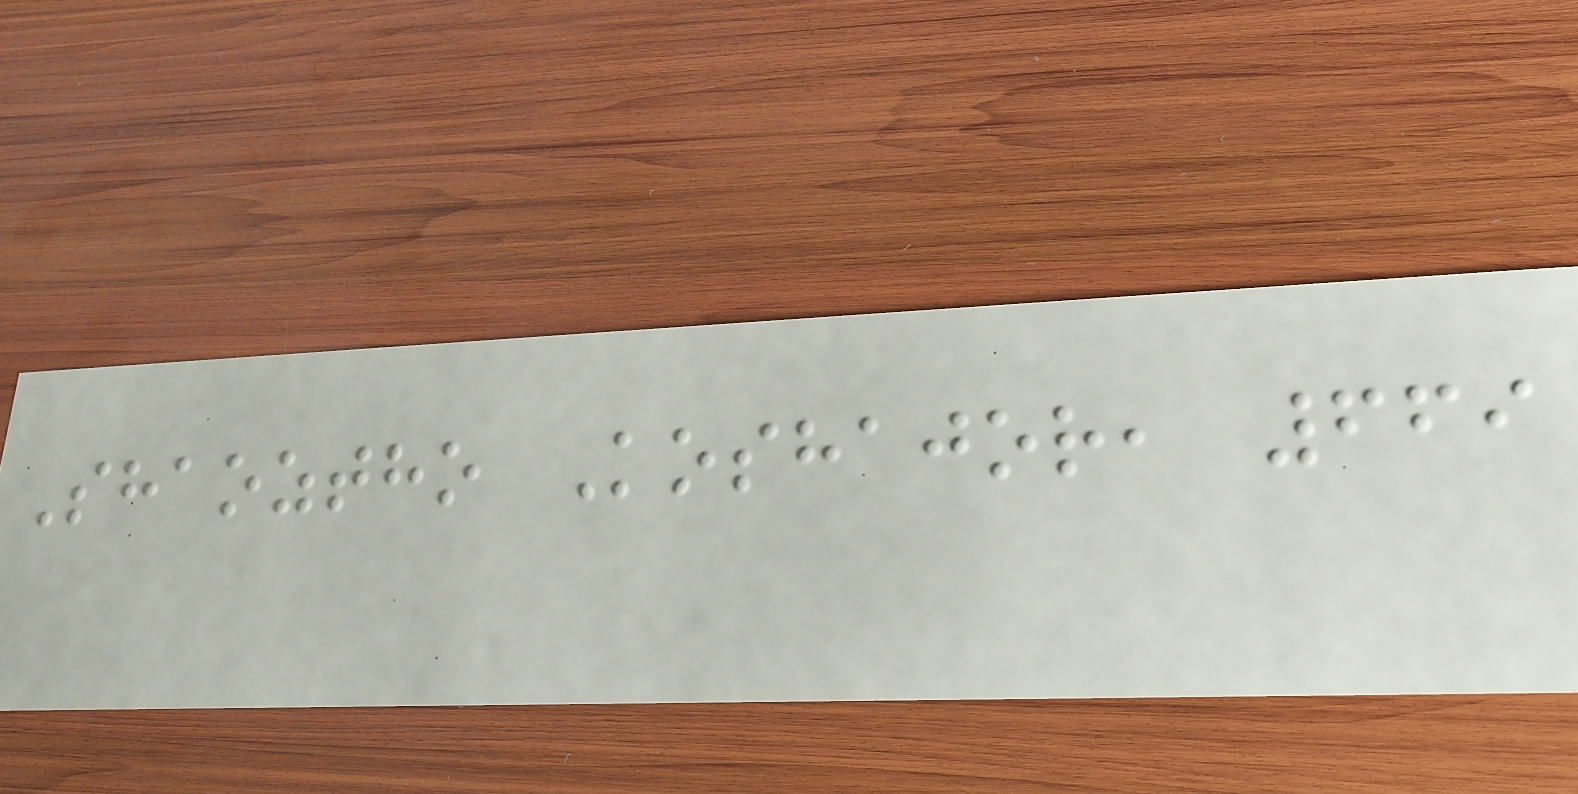Shaoztho Koshajor, 669
